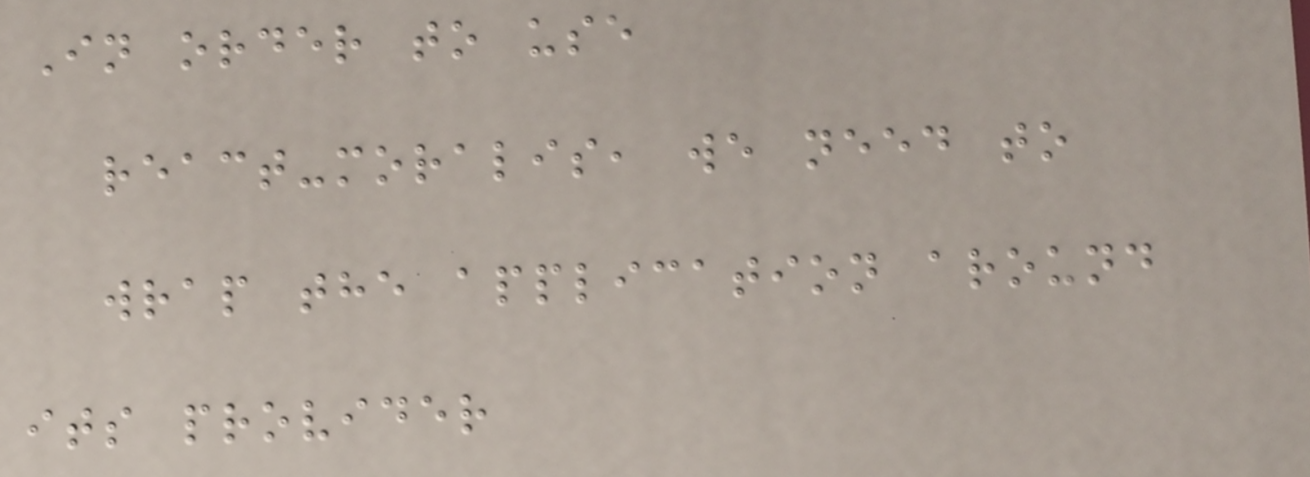In order to use
react-moralis, we need to
wrap the application around
its provider
